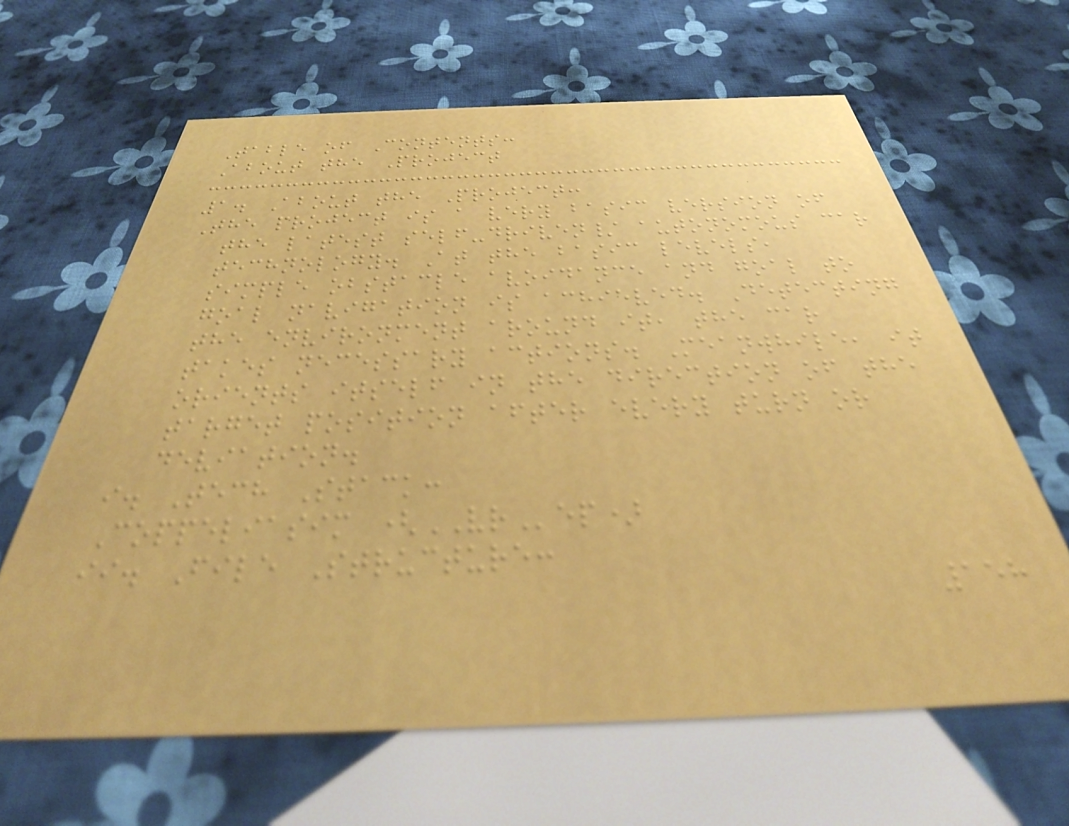Table of Contents:
About the Project
1. About the Project:
The project is a very basic version of
the latest self-driven/ autonomous car
technology. At the basic levels,
simple obstacle avoidance and goal to
goal navigation is achieved. Detecting
the environment around it, the car
takes necessary actions. Meanwhile, it
orients itself in the direction of the
target position after every turn or
deviation.
i. Tech Stack:
Coppeliasim (VRep)
ii. File Structure:
158
